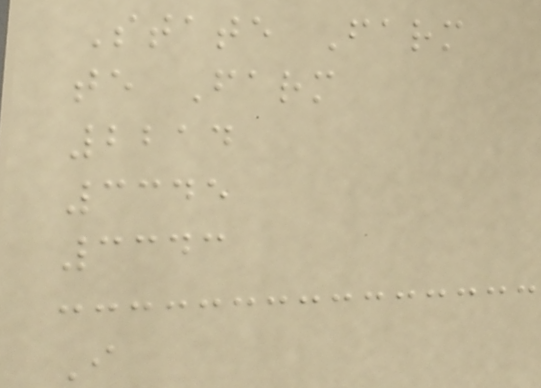State Farm
te Farm
2214
3345
3343
I
